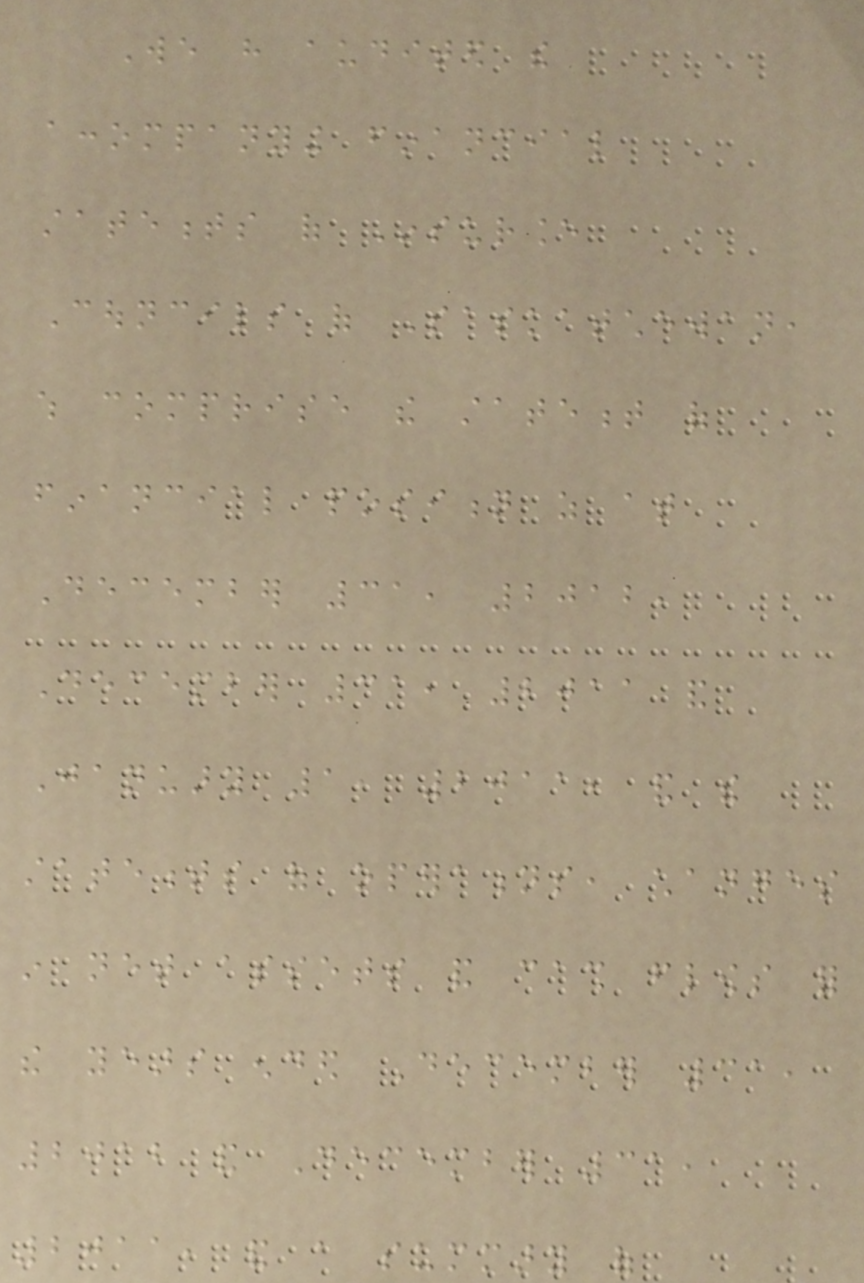We have audited the
accompanying financial
statements of Insurance
Councils of Saskatchewan,
which comprise the statement of
financial position as at
December 31, 2012,
December 31, 2011 and
January 1, 2011, and the
statements of operations, changes
in net assets and cash flows for
the years ended December 31,
2012 and December 31,
2011, and a summary of
